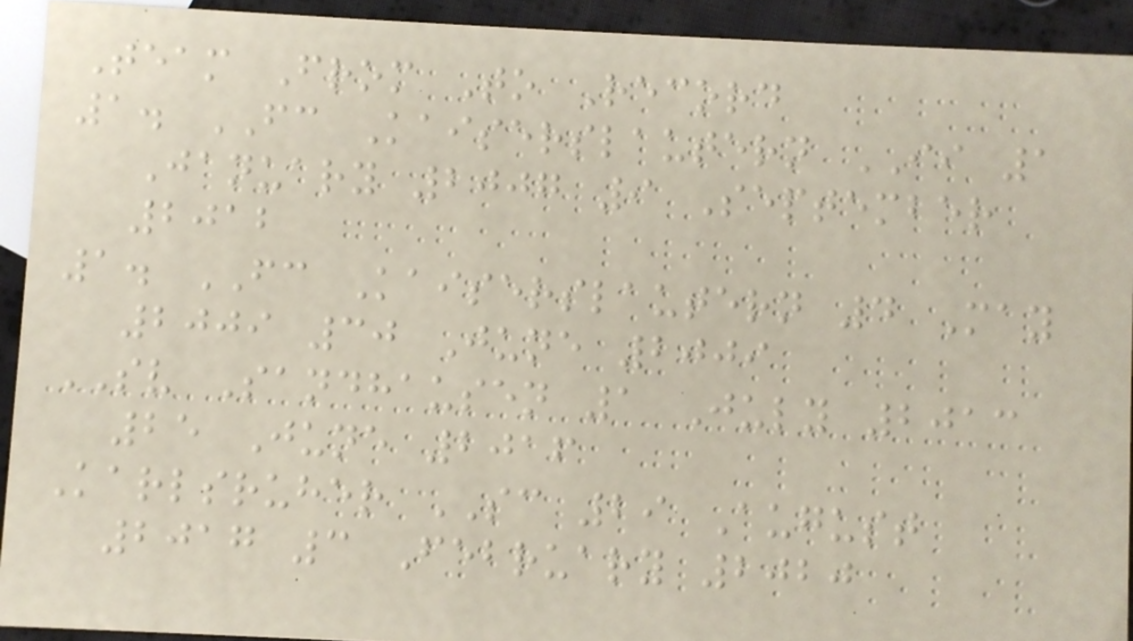Team From To Record
1. FC Kaiserslautern II 1
January 2007 9 September
2012
1. FC Kaiserslautern 4 May
2009 30 June 2009
SV Sandhausen 1 July 2013
25 June 2016
Karlsruher SC 29 August
2017 3 February 2020
